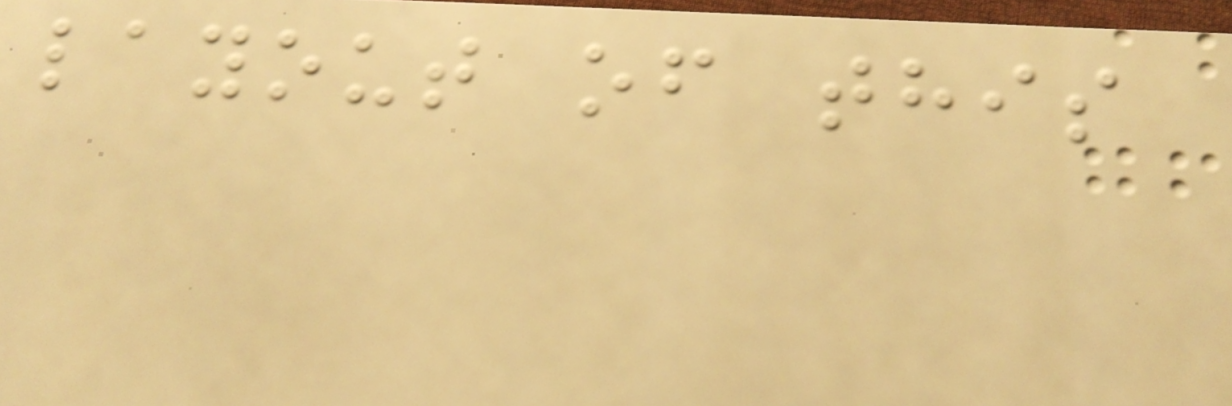layout of this
